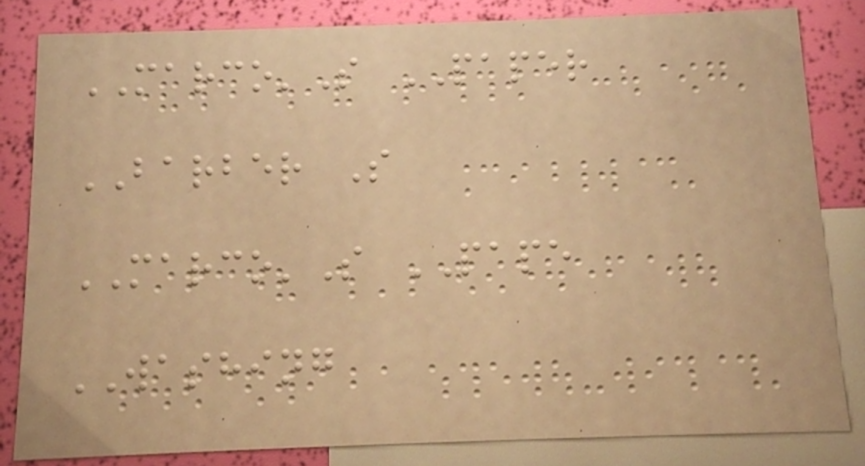MARCO'S PAPER
BARBER S
MARCO'S PAPE
WASHING
